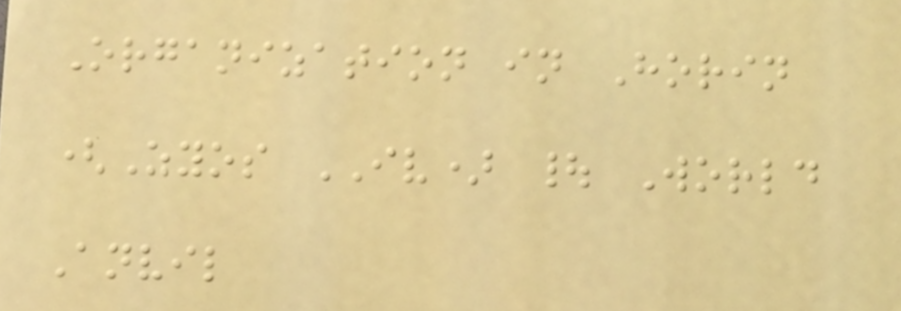Organization in Horin
(Zyos IV) | World
Anvil
